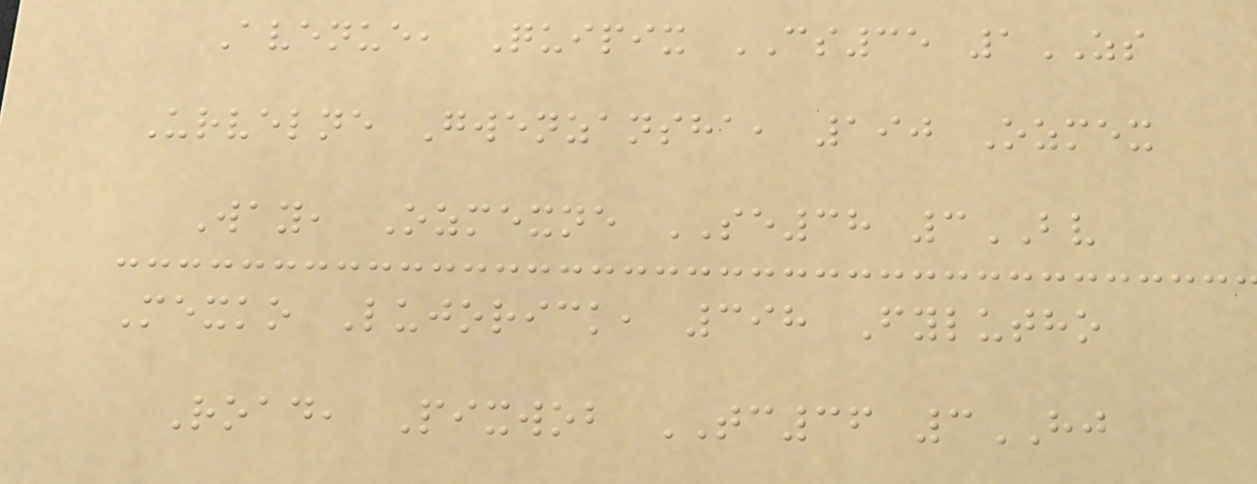Avenue, Quipix CS35 1ZS
Urvelne Gwenzansha, 190 Ozmex
Way, Ozmexne SE38 3BV
Mexko Lujorick, 398 Fylutho
Road, Pixwob TC36 3HJ
